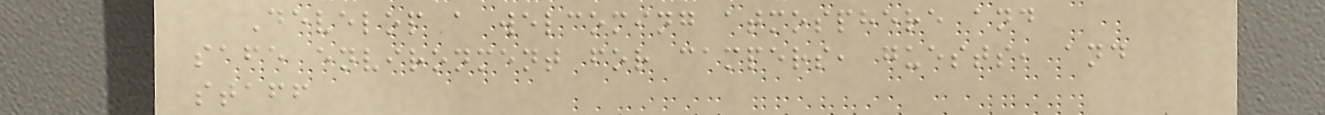Develop a welcoming atmosphere and
safe environment for campers, guests, and
staff
